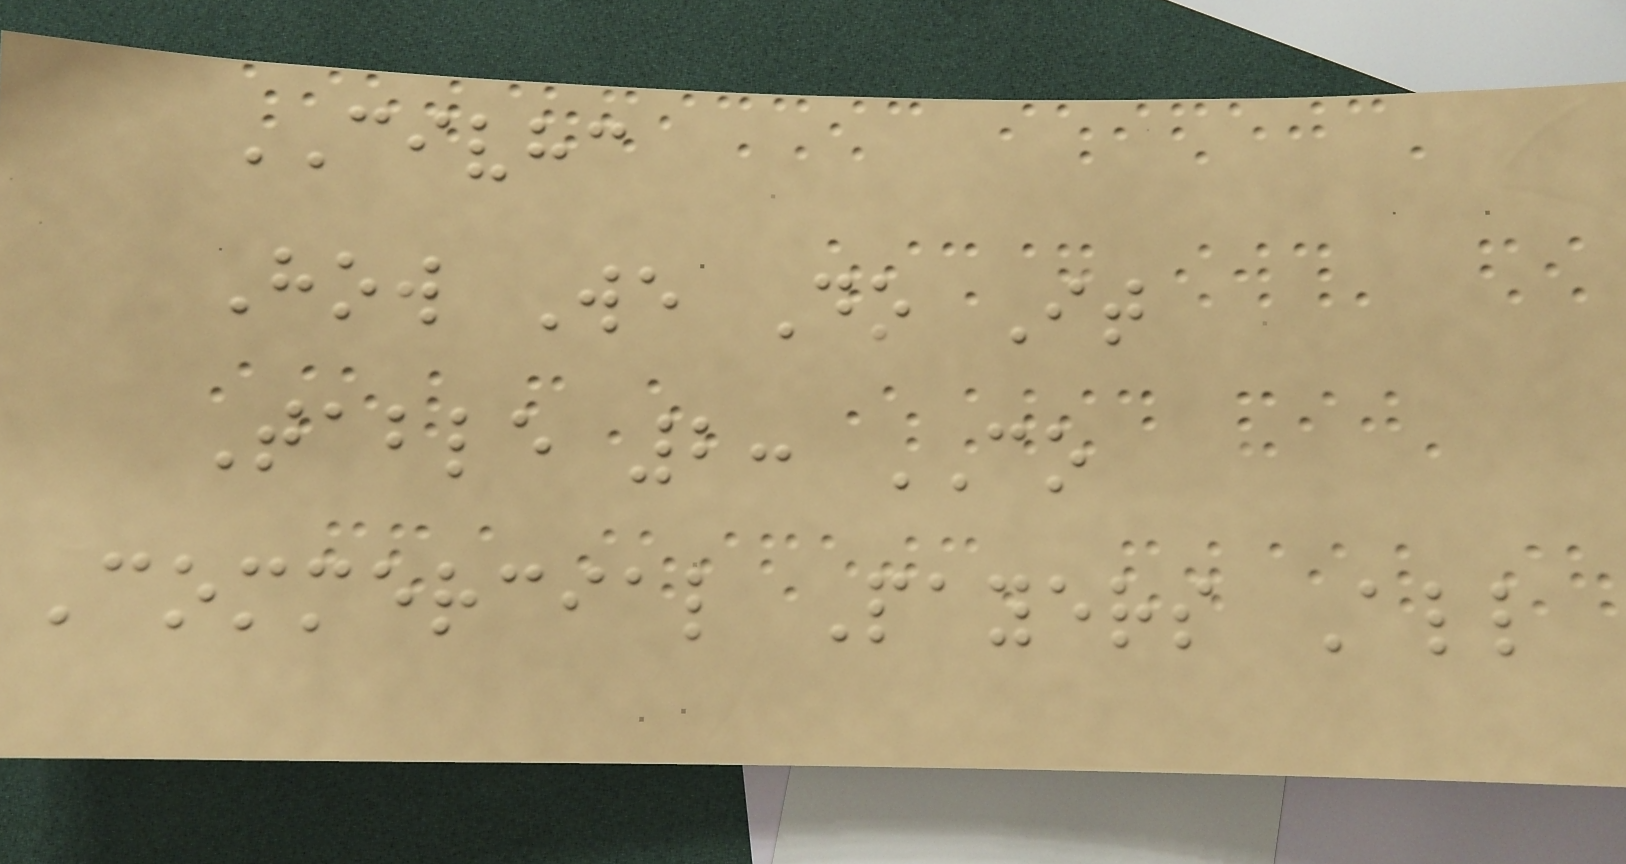CIVHC
How We Do It
Table 2: CO
Commercial Payers All
